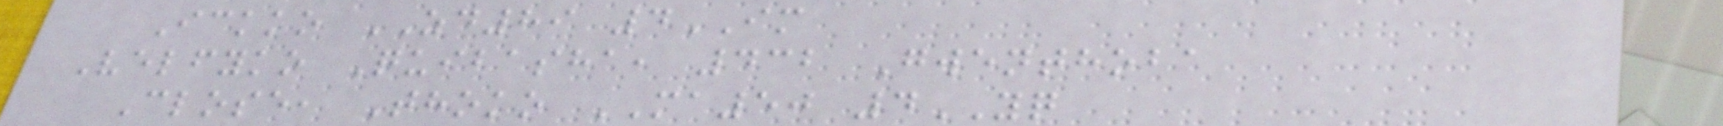Ickko ZD89 4IM
Velfyko Quibasha, 432 Gwenthoba
Close, Thoko MA50 4YQ
